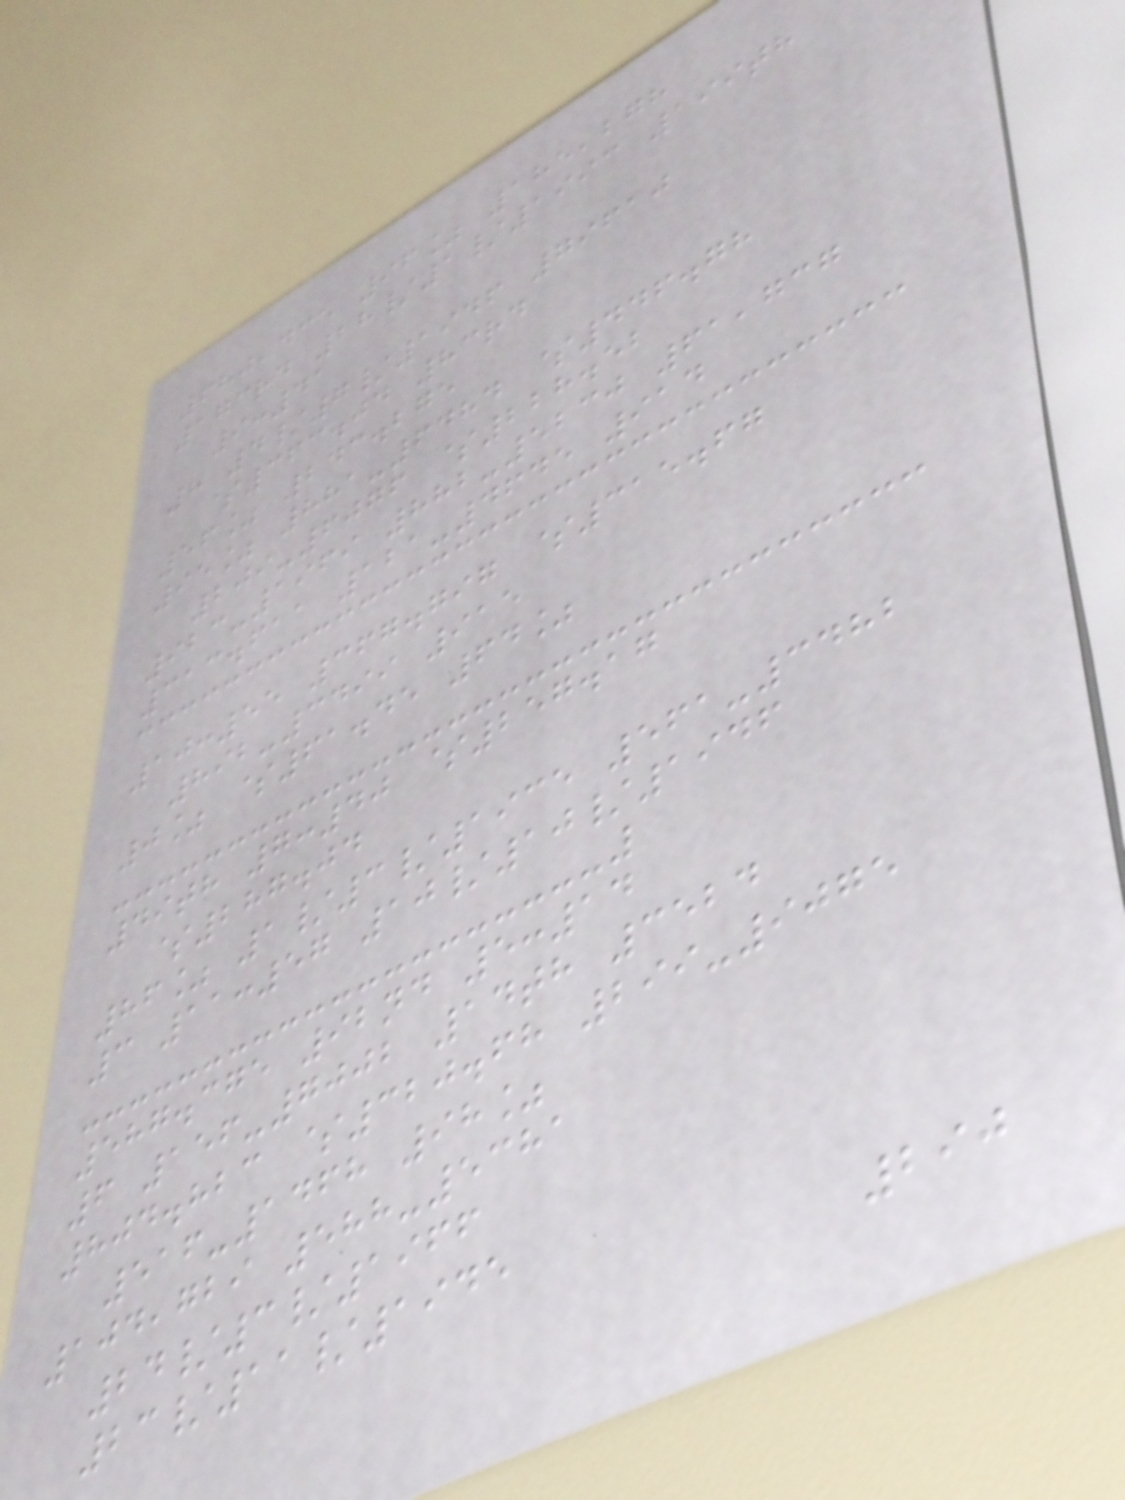680,435 96% 185,278
173rd 28/1/1993 199th
9:41
8 4/7/1946 79610
$363.04 83rd
56% 243.275
95% 881-6484 $446.78
209-6076 $228.52
923-1969 882-5230 61,737
313.611 121-4645 914
10:55 367.797 $315.67
892-3499 915
0% $61.45 64%
49th 7:40 $257.17
$287.04
86% 1/3/1935 561-3482
3 11:57 10/10/1946
587.375 92nd 5:14
6 156-7002 14th 3524
804.823 $320.68 299-9075
516-1468 98%
104,729 588-5381
24/3/1966
23/11/1945
290
